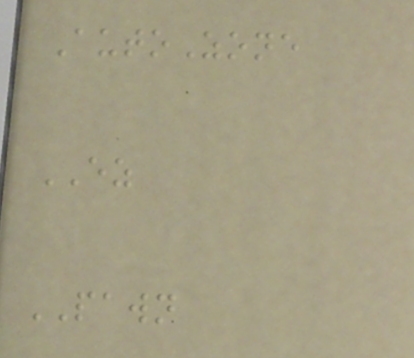AutoZone
EZ
PAWN
